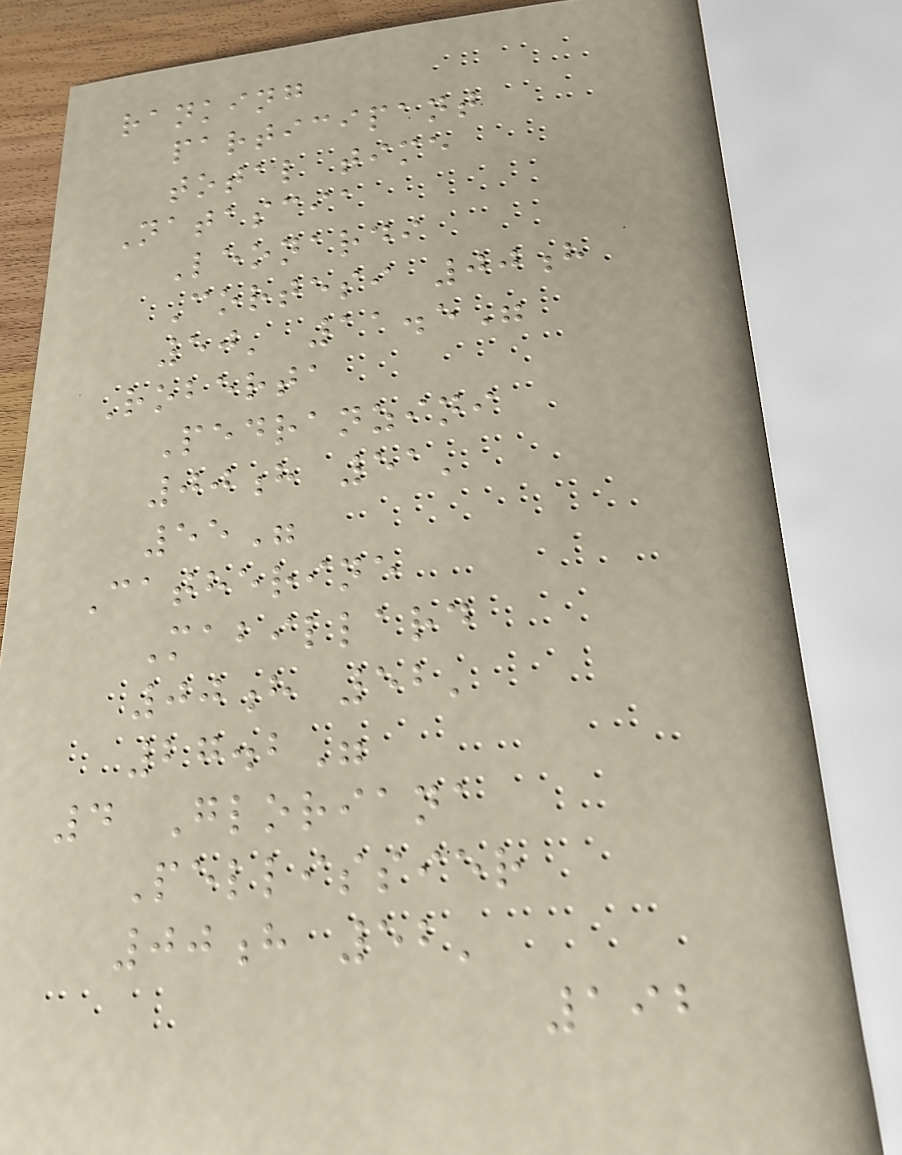ranking
participant
total time
Natascia
Leonardi
Cortesi 00h
50' 11.5"
Roberta
Pedranzini
00h 51'
55"
Catherine
Mabillard
00h 52'
27.2"
4 Gloriana
Pellissier
00h 52'
192
